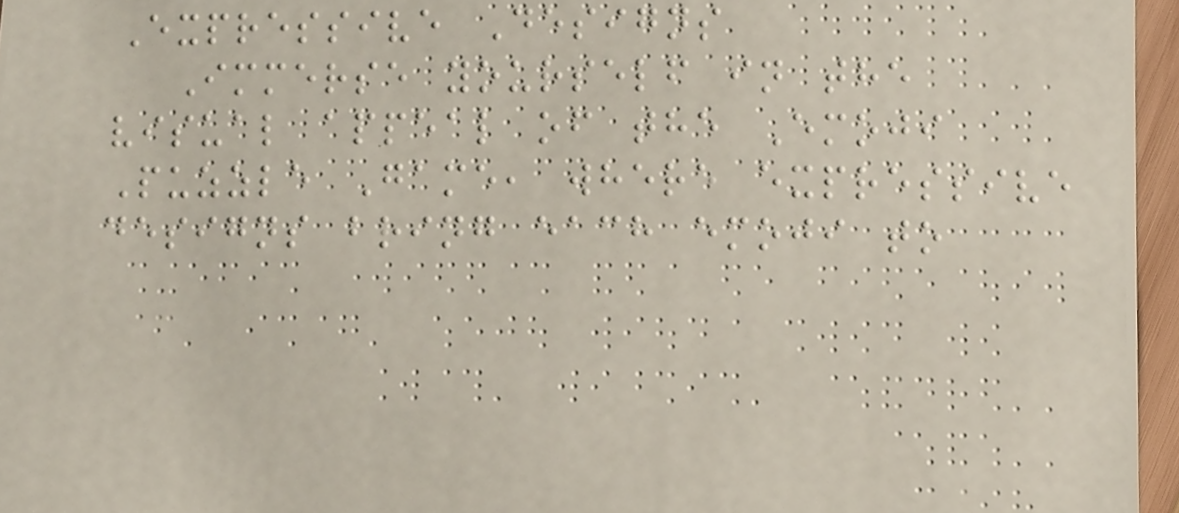Expressive Designs
Immerse yourself in the
visual appeal of the Emoji
Puzzle Game, where expressive
designs bring each emoji to
